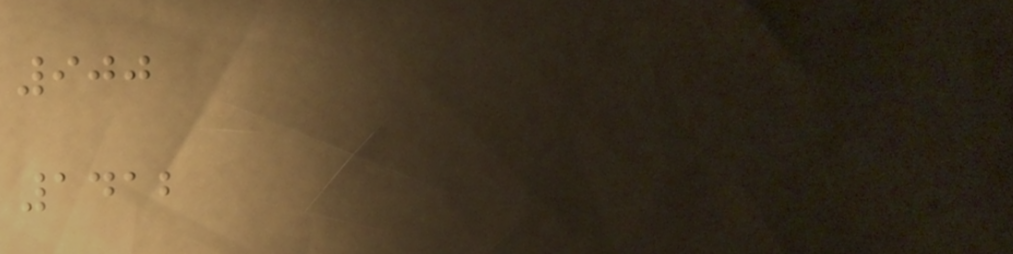900
1412
